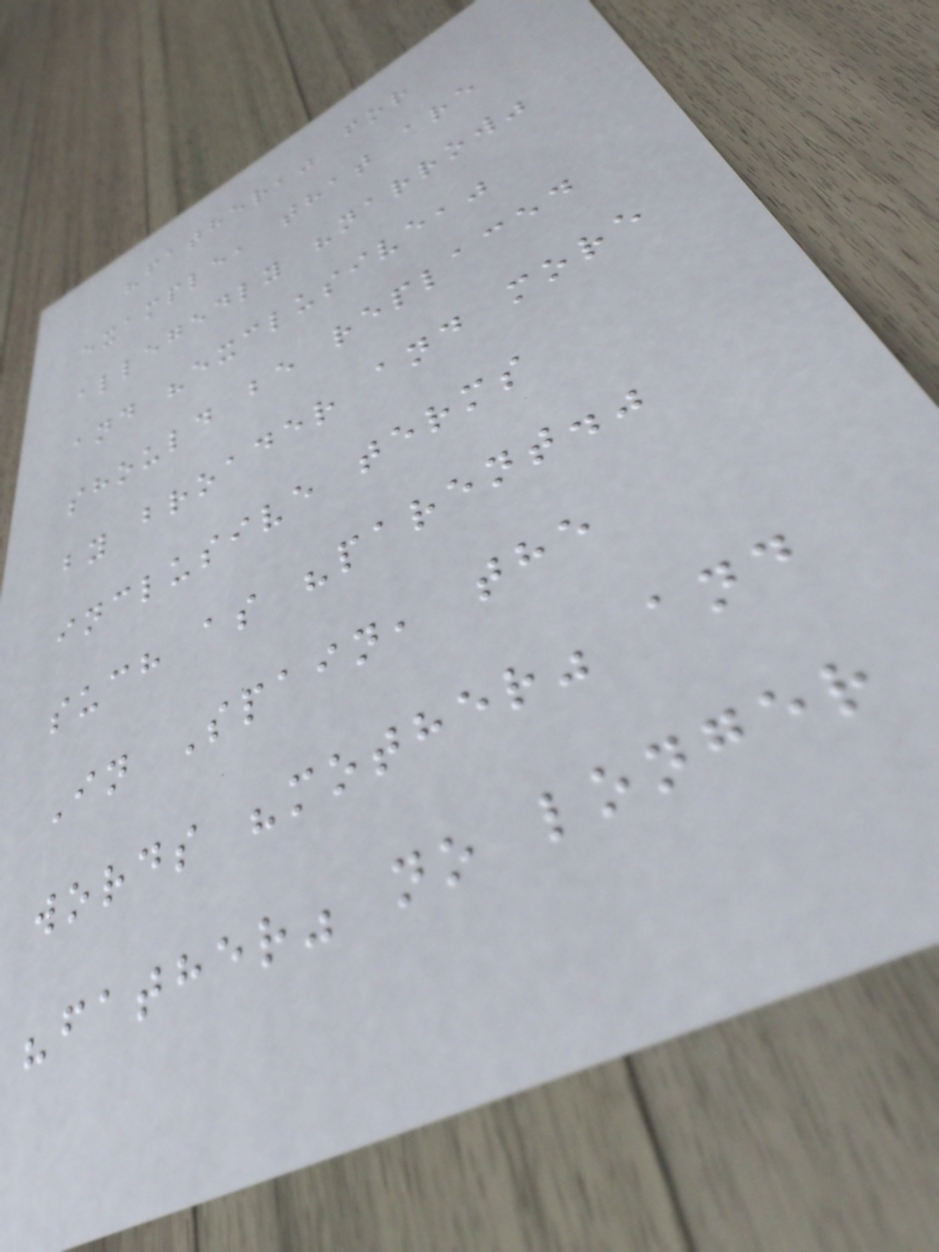"father," for
example, that are
allegedly "narrow"
and "exclusive,"
should be replaced
by broader and more
inclusive terms
such as "parent."
In Spain, the
words "mother" and
"father" no longer
